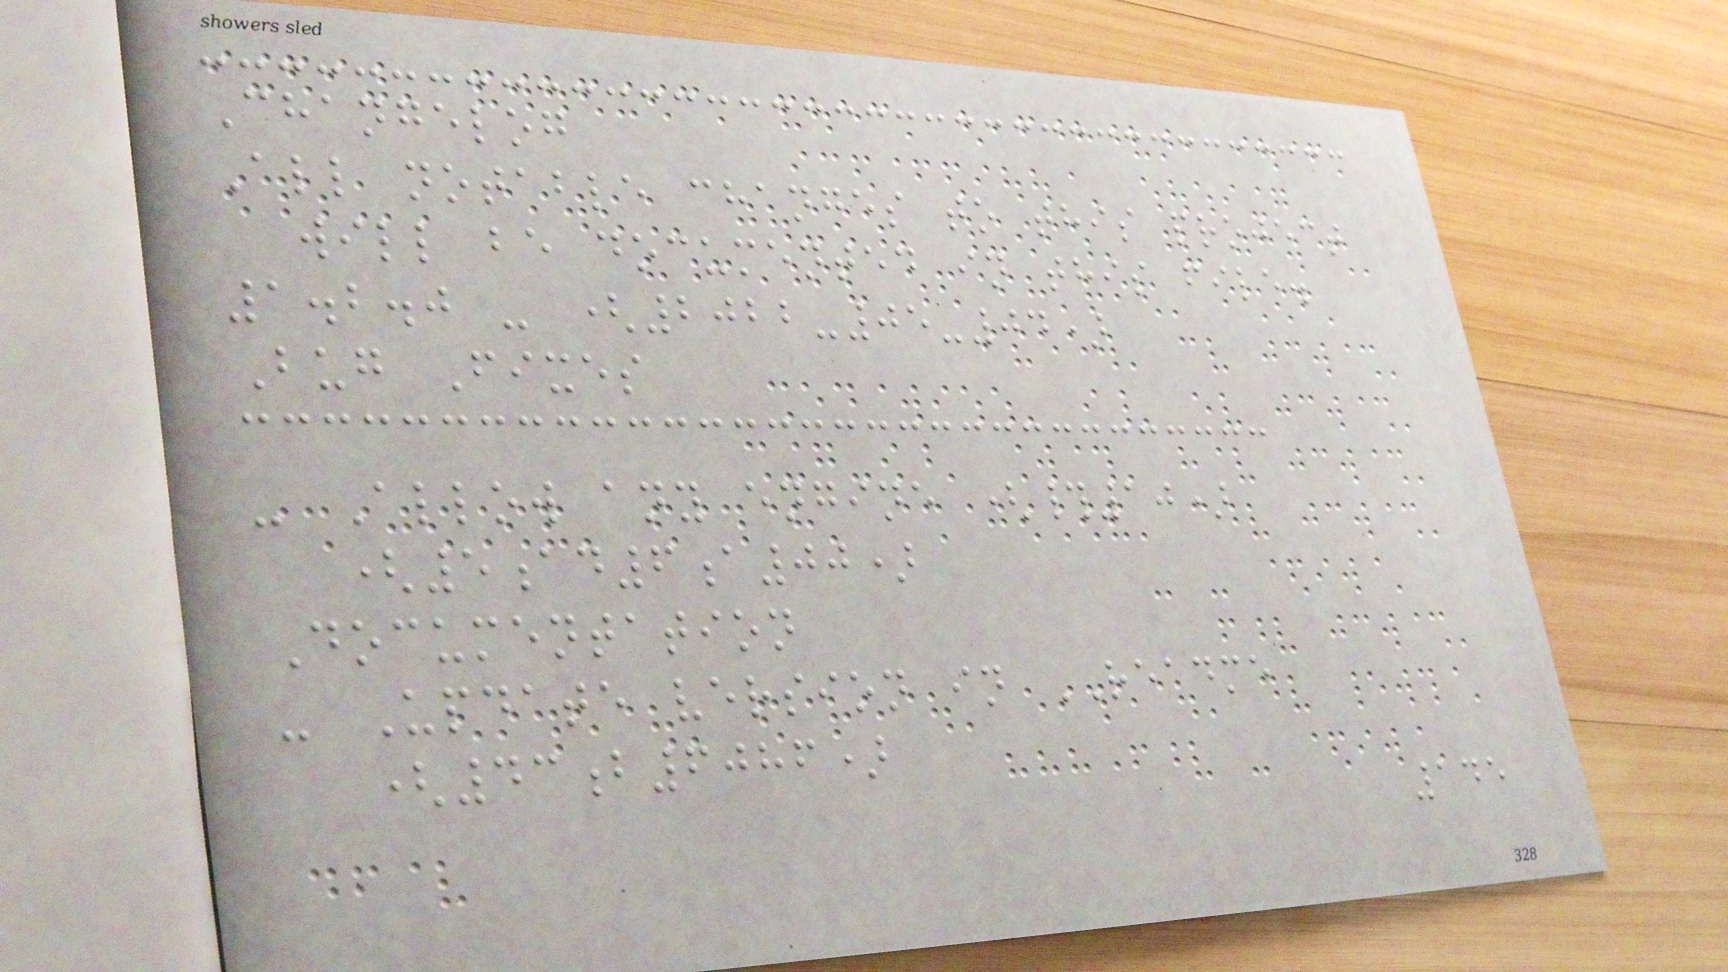Changelog
All notable changes to this project
will be documented in this file.
1.2.0 - (2022-05-04)
Bug Fixes
- Allow any engine (#10)
(5ad6a00)
Documentation
- Update version in README
(43b6086)
145
